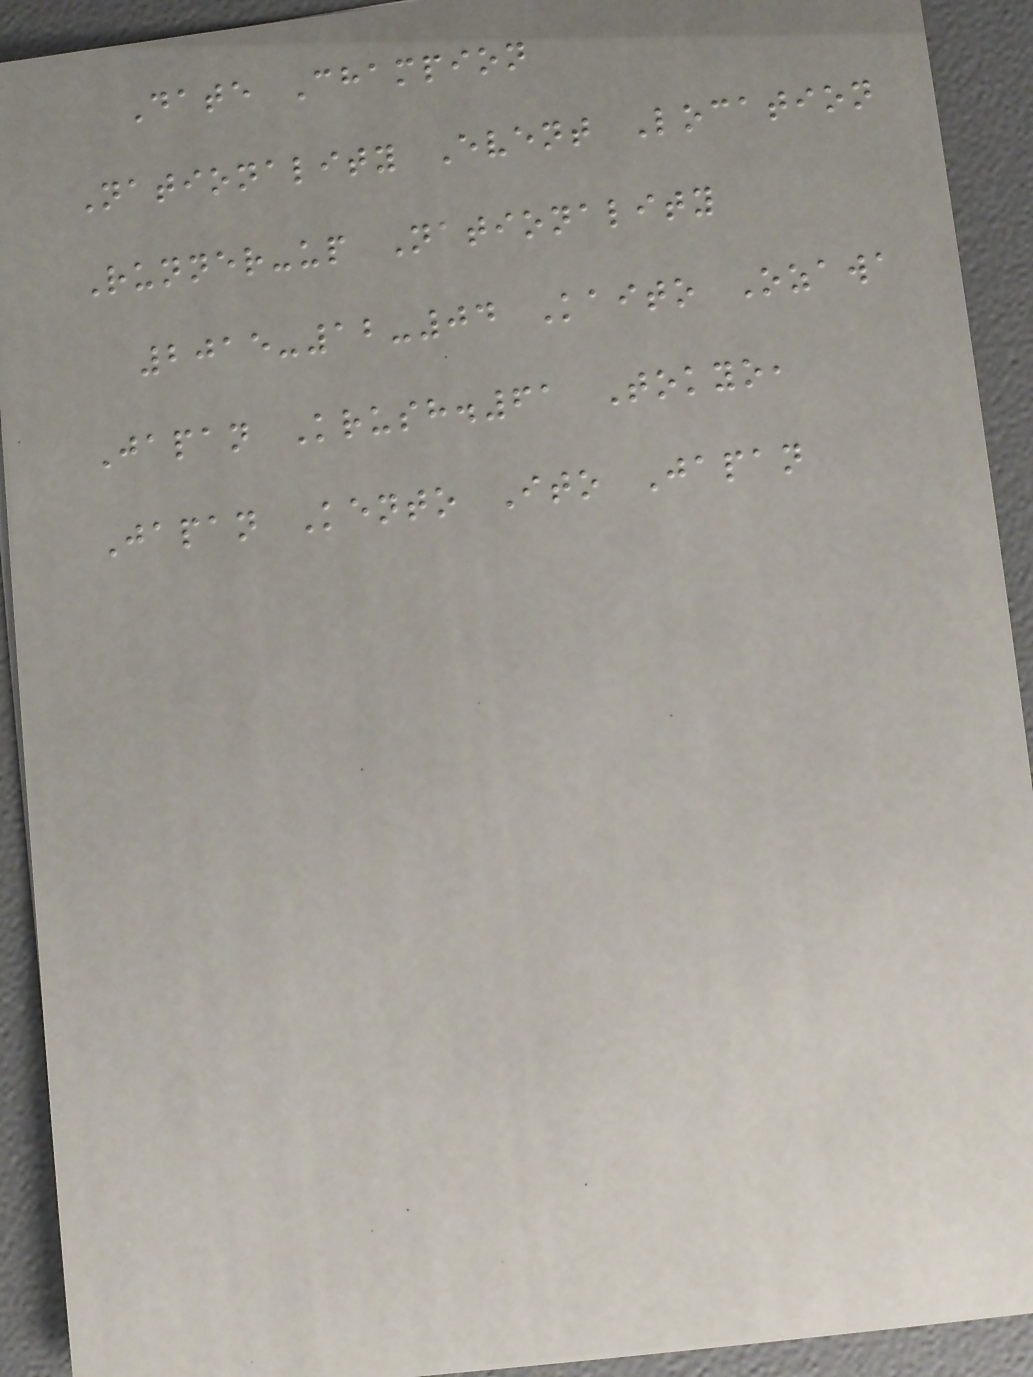Date Champion
Nationality Event Location
Runner-up Nationality
2015-12-04 Kaito Ozawa
Japan Krush.61 Tokyo,
Japan Kento Ito Japan
